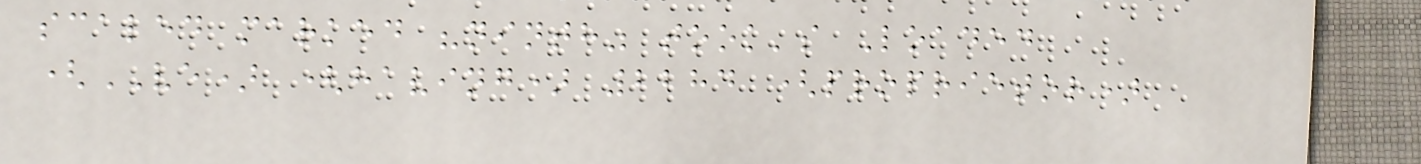scaled marked "ninth" took's Loaded
(VE) (having) 2284 (proprietor)
